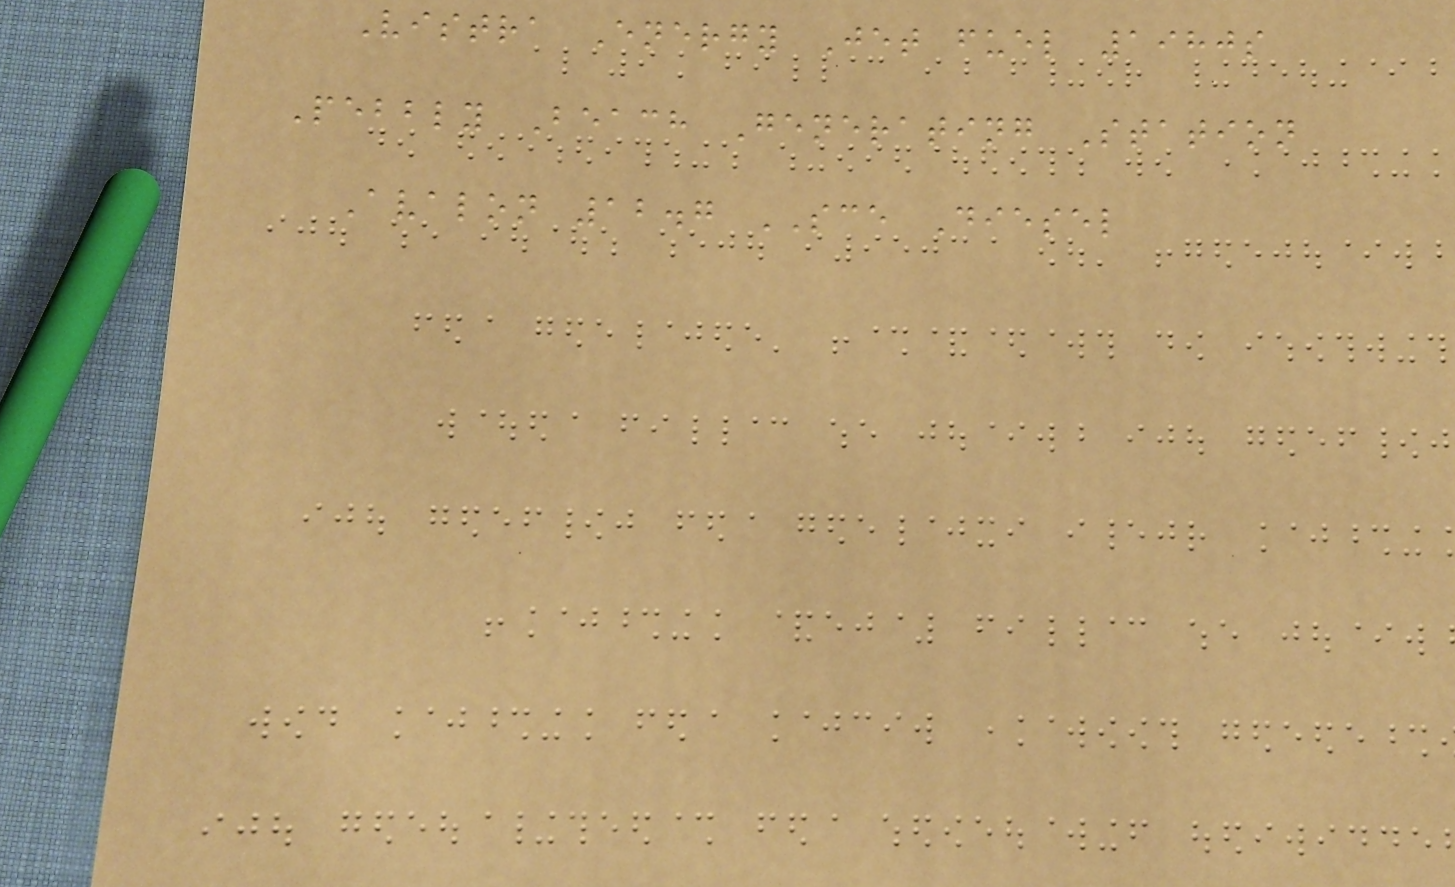Vistra Energy Jet fuel 1980s
Pebbly Beach Generating Station
Avalon 12.7 SCE Diesel
